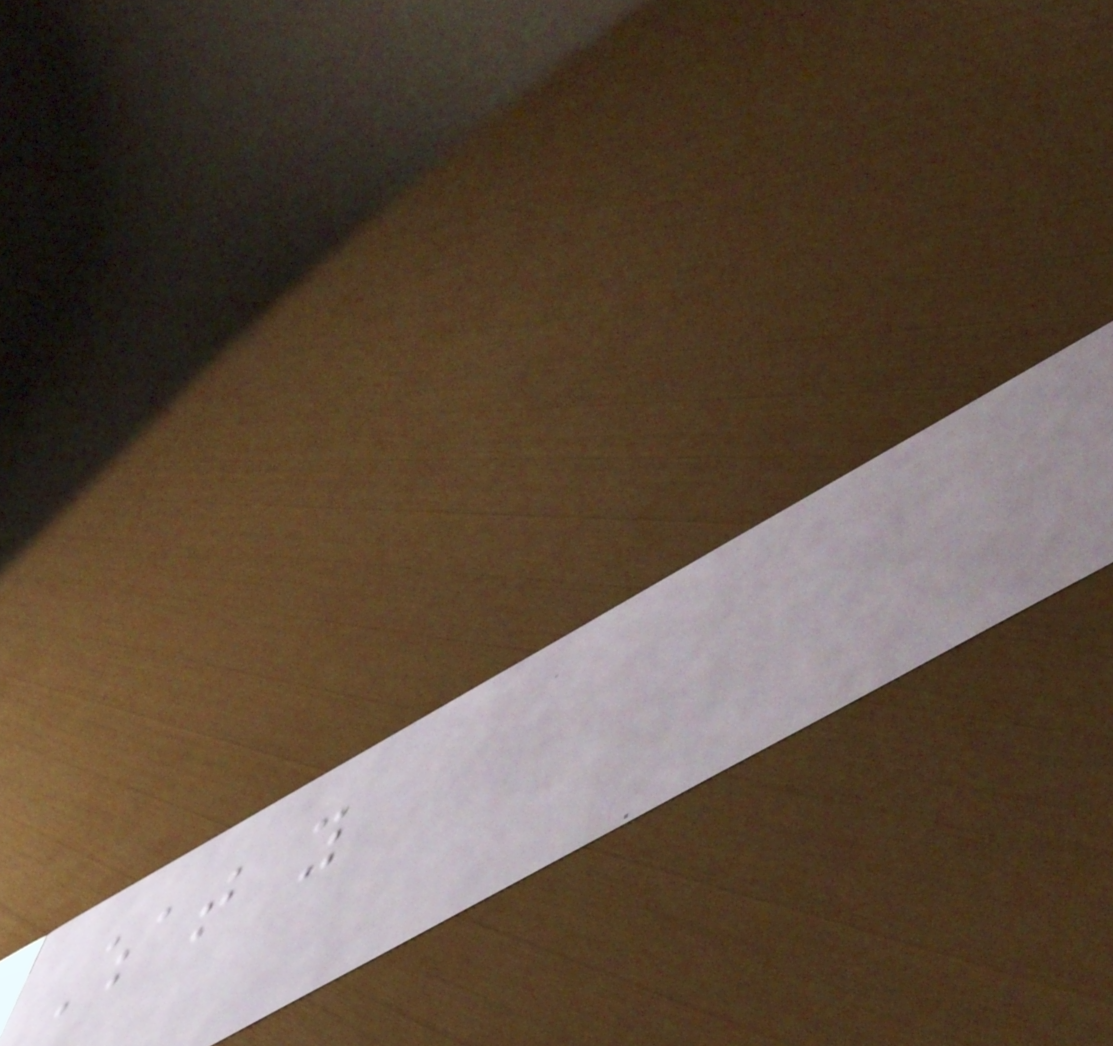What you
